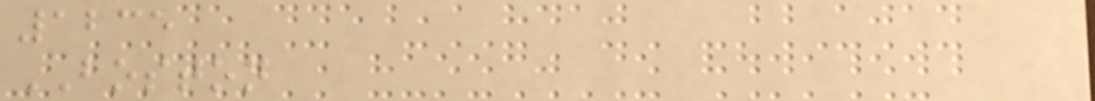1235
BOSTON
